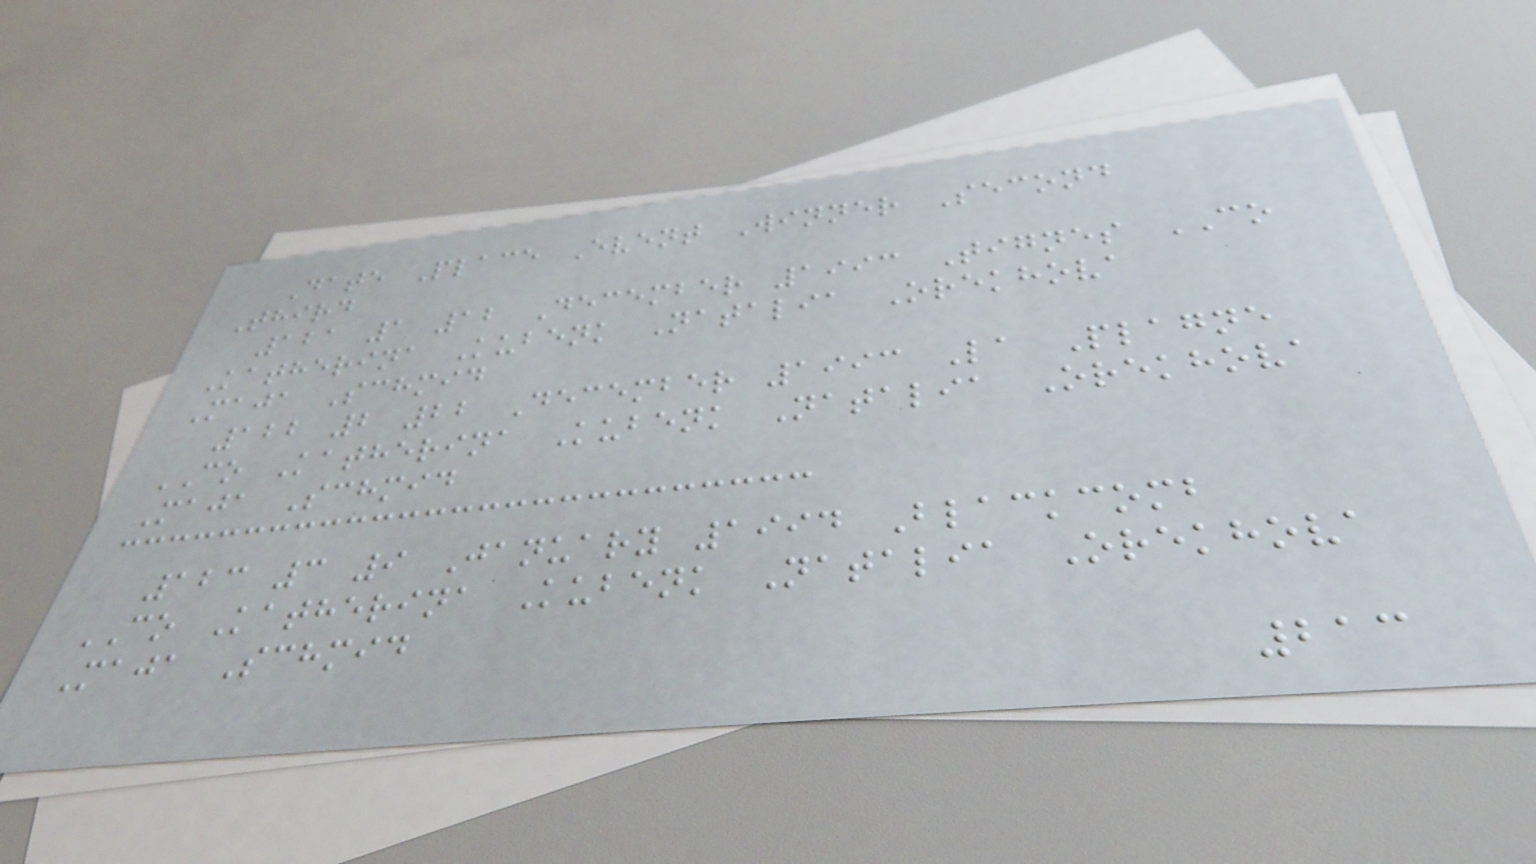Date Place Event Winner Second
Third
121 1 12 December 1993 Tignes CO
Katherina Kubenk Natalia Orekhova
Maja Schmid
122 2 22 December 1993 La Plagne
CO Katherina Kubenk Natalia Orekhova
Maja Schmid
123 3 9 January 1994 Blackcomb
CO Katherina Kubenk Natalia Orekhova
Maja Schmid
213
